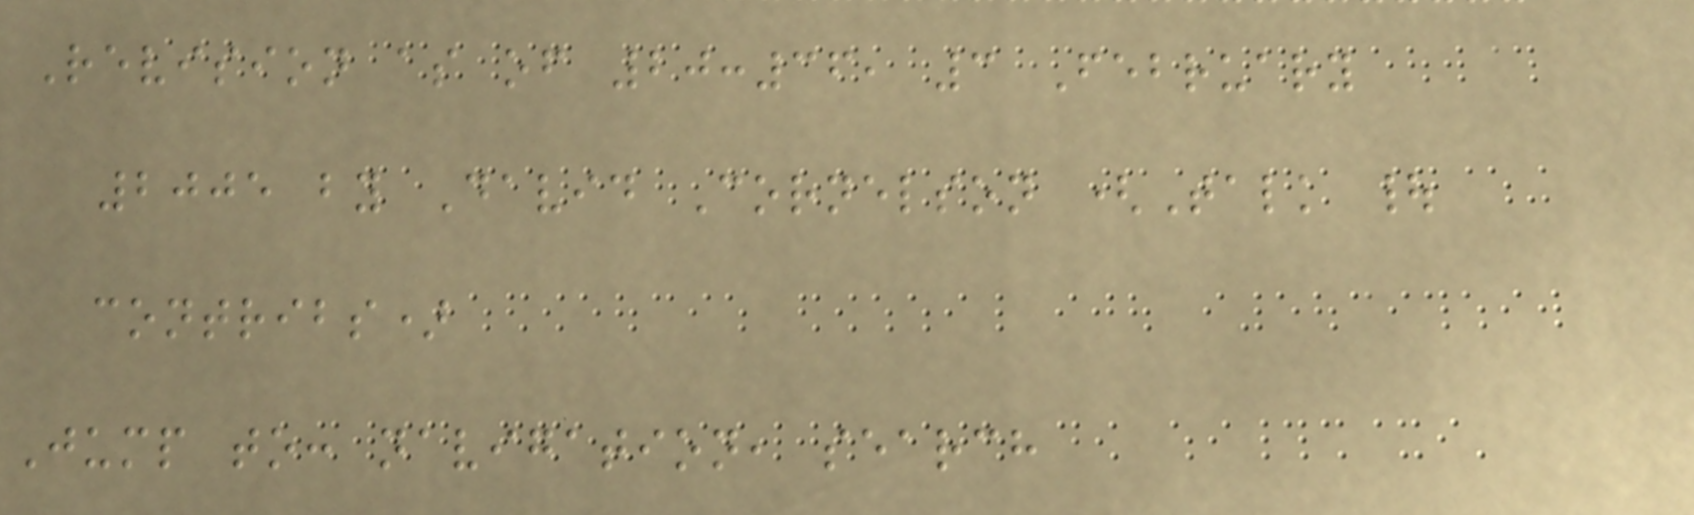Revision as of 20:36, 3 February
2005 by David Cornelson (Talk |
contribs)
Jump to: navigation, search
